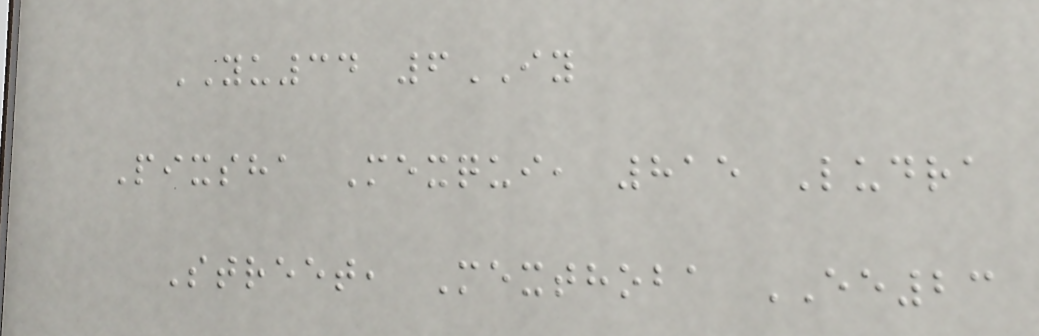YU34 6IY
Pixsha Mexqui, 815 Ludra
Street, Mexthoba EE23
